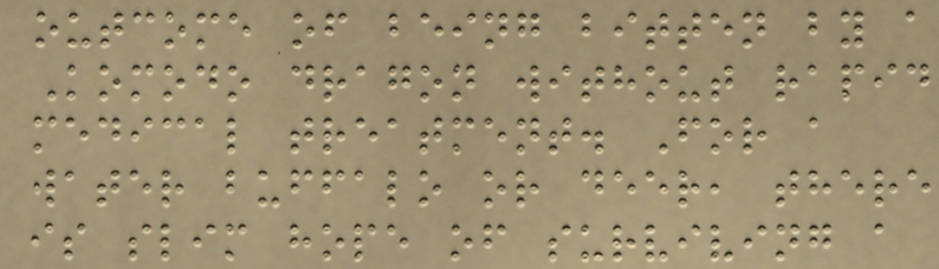outcome of being bitten by a
Komodo dragon without rapid
medical treatment. For a
water buffalo or deer, there
is slim hope of surviving a
